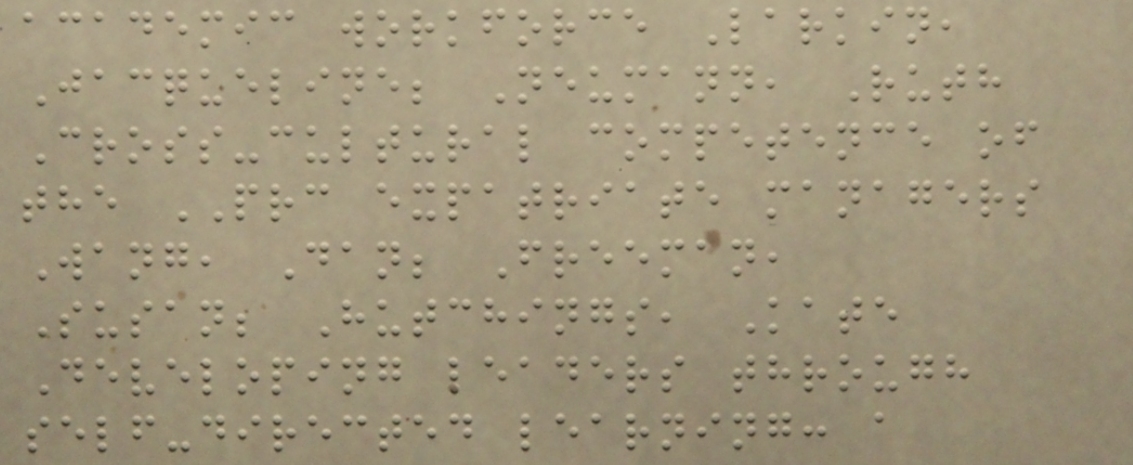academic workforce Larkin,
Jacqueline; Neumann, Ruth
Cross-cultural competence of
the PRC expatriate managers
Wang, Dan; Freeman,
Susan; Hutchings, Kate
Developing leaders through
self-directed learning: a
